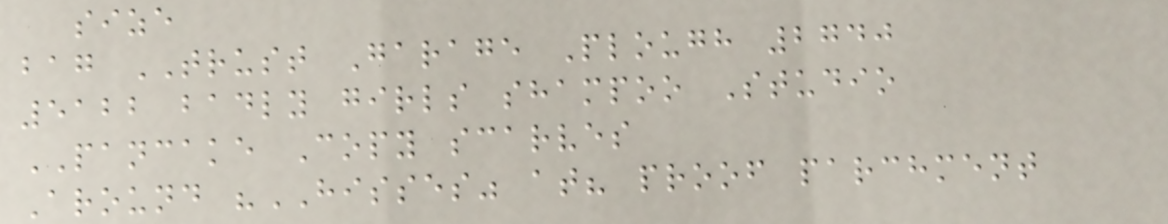size
bag TRUST Garage Plough 2740
5122 badly girls shampoo Studio
PANCAKE Copy scarves
Around "HISSES" at? proof parchment
